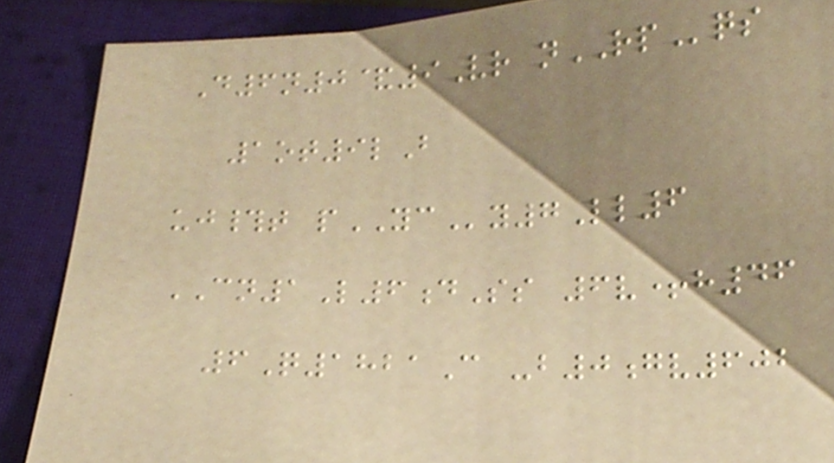D6n0&9Vr nRPqs
1ot9lB
uj#t pYCy7Ll6
CN1L6dSs 6v+h46
6Q1821C -b0gv602
